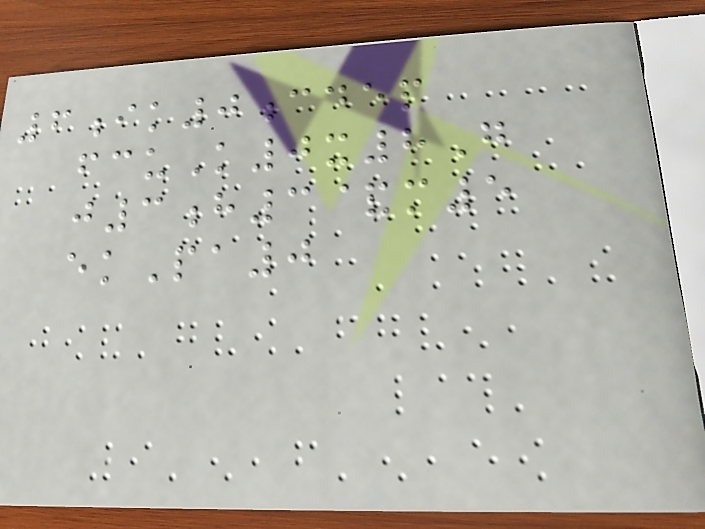6ik0cdep
fcuK0x8G
j3h3&m5
ekPa0
